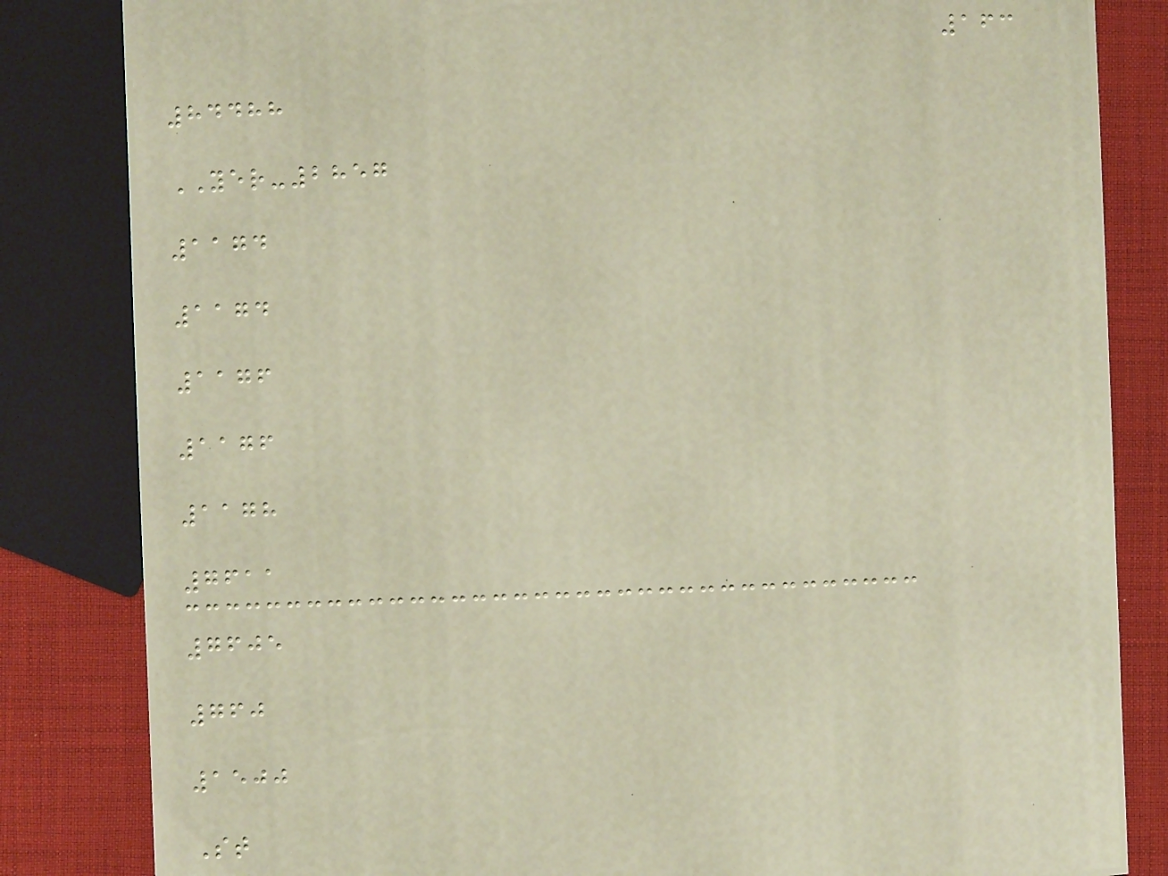163
84488
YER-2857
1174
1174
1176
1176
1178
7611
7605
760
1500
St
